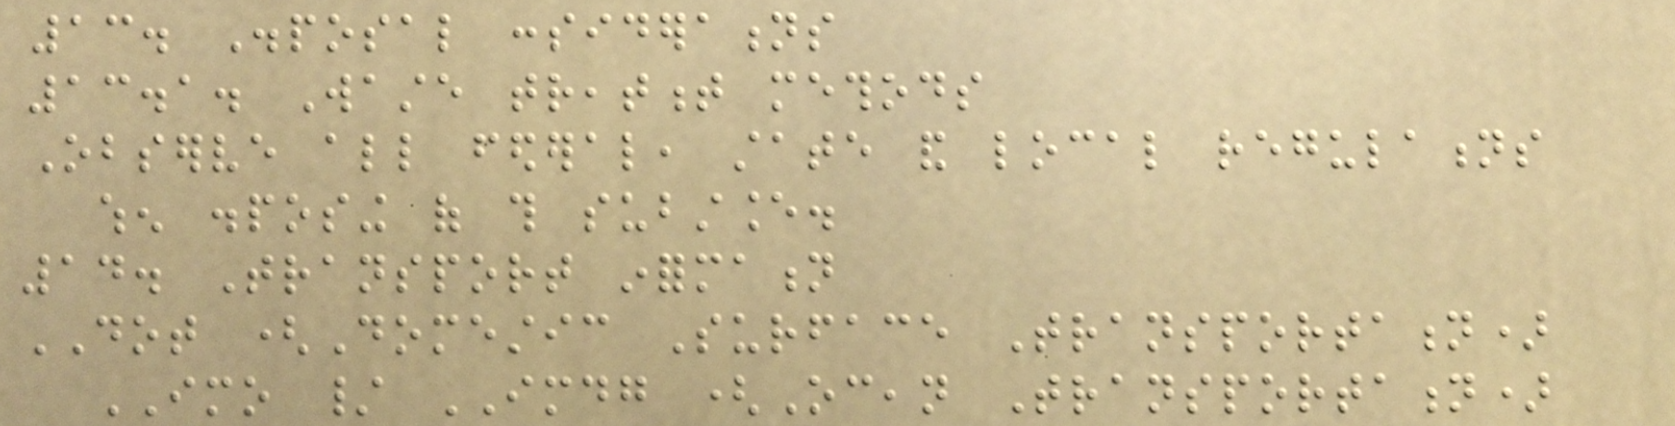13. Disposal considerations
13.1. Waste treatment methods
Observe all federal, state and local regulations
when disposing of this substance.
14. Transport information
DOT (Domestic Surface Transportation)
IMO / IMDG (Ocean Transportation)
